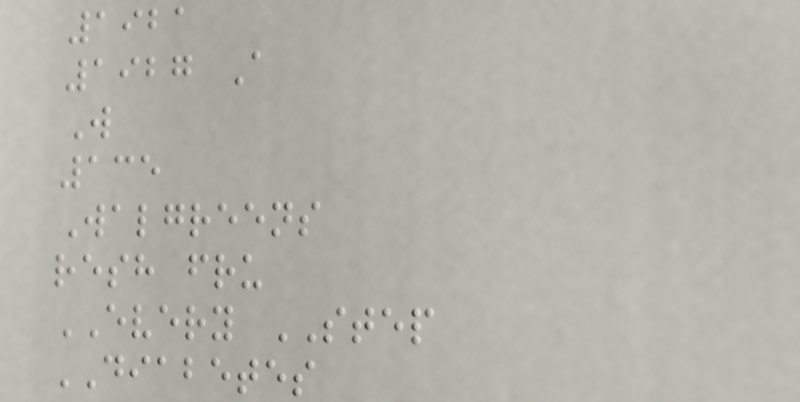1921
1927 A
W
135
Walgreens
resh fru
EVERY STEP
DIABETES
